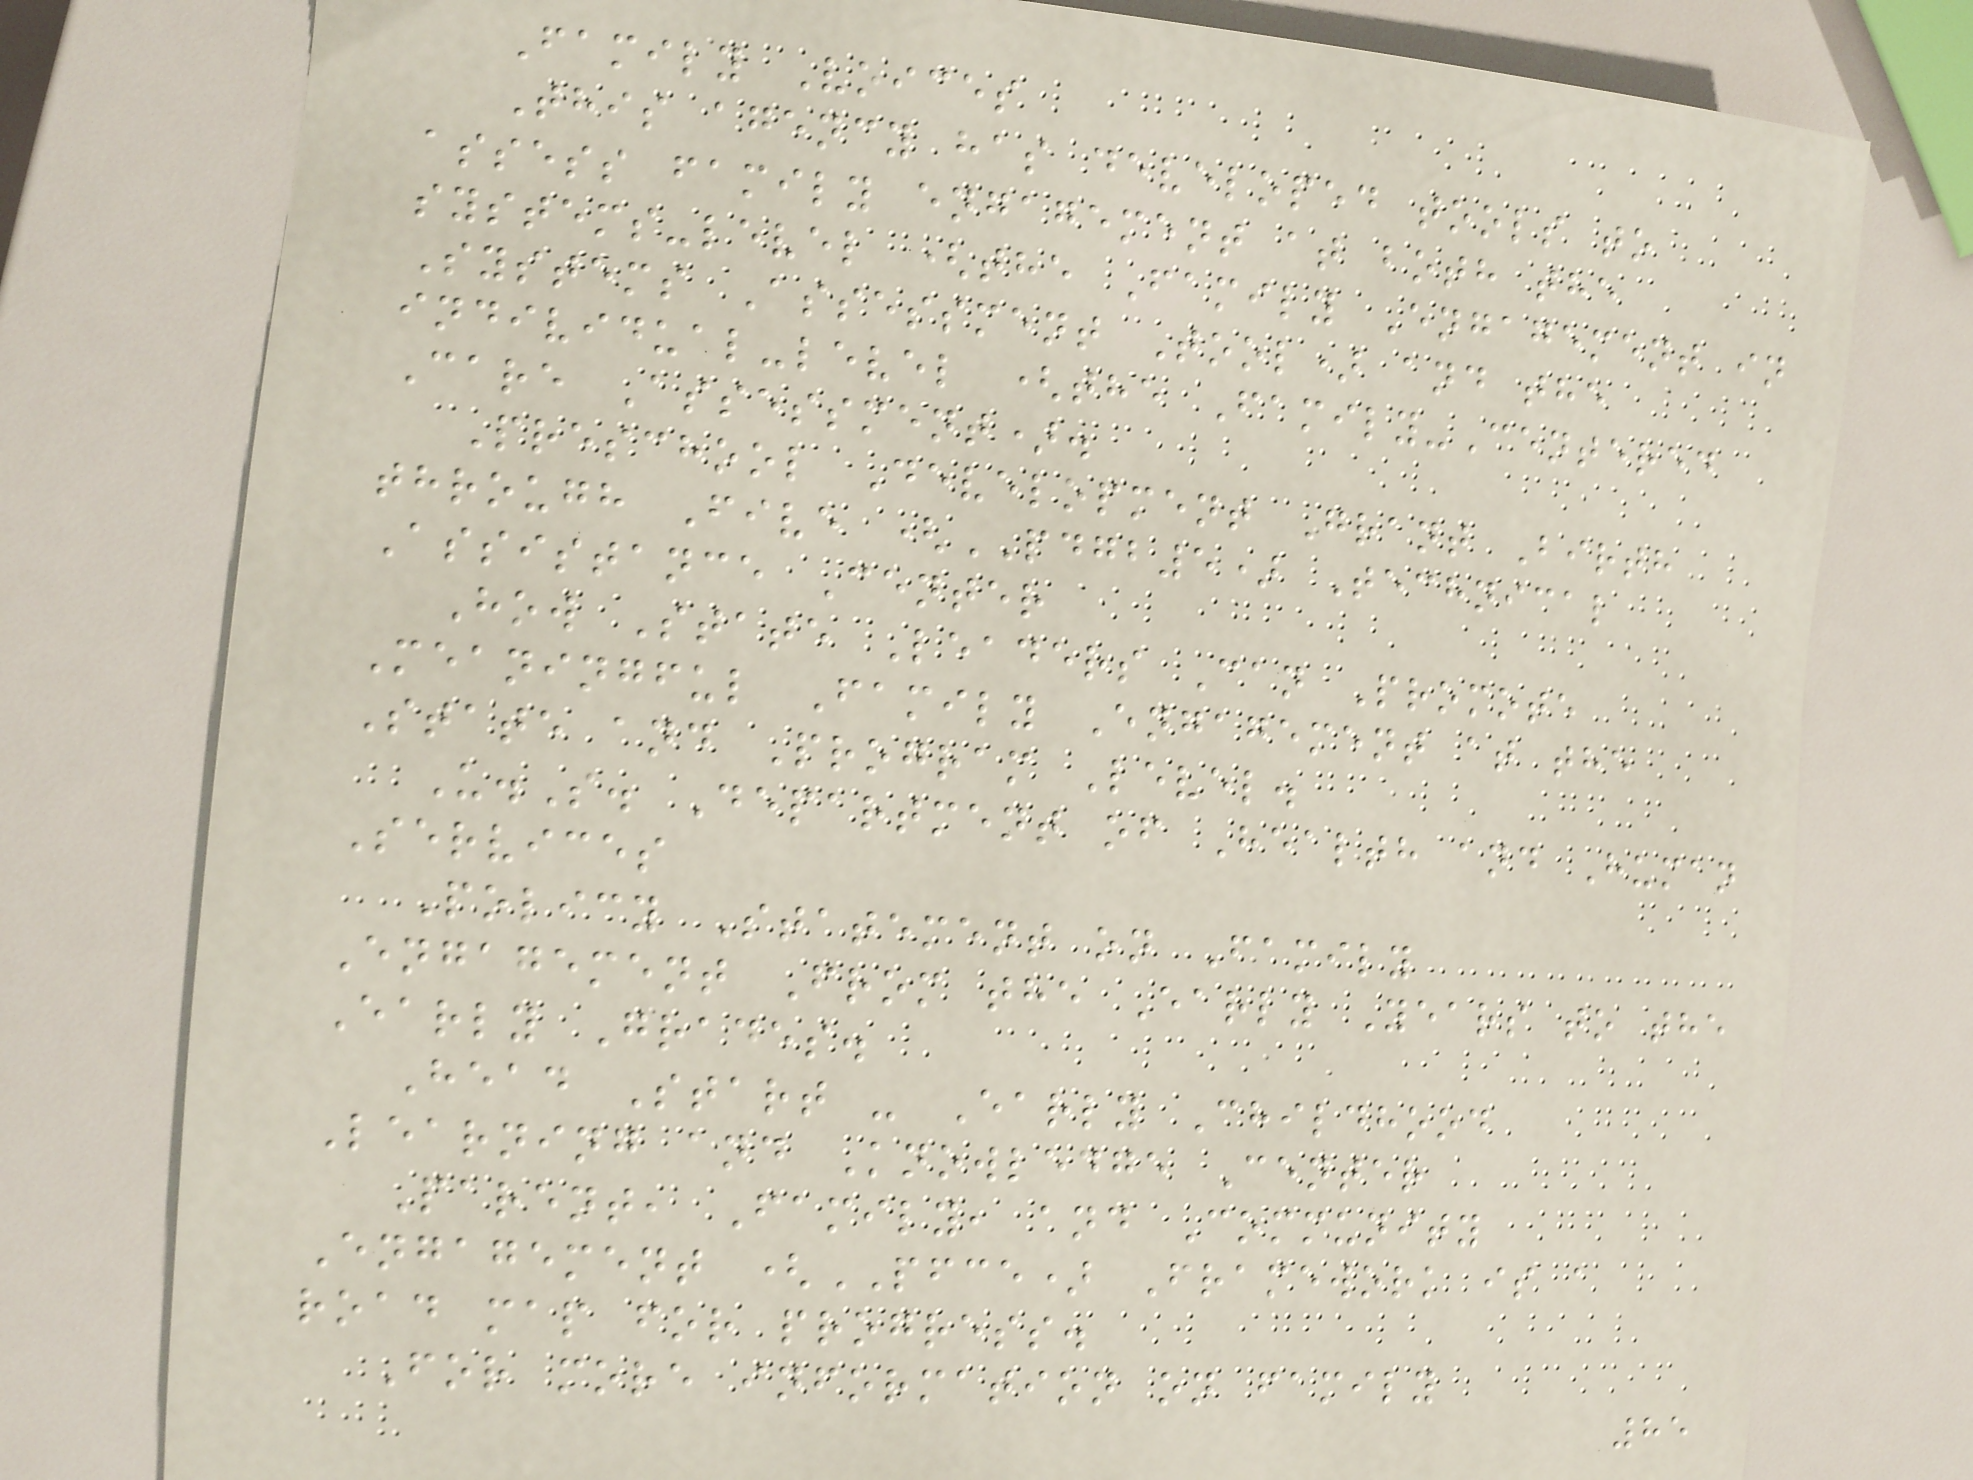Family Voices
This agency has developed tools to
assess family engagement at both the
systems-level (the Family Engagement in
Systems Assessment Tool) and the
individual-level (the Family-Centered
Care Assessment).
Preschool Development Grant Birth
through Five (PDGB5) Technical
Assistance Center
How State Leaders Can Promote
Meaningful Family Engagement at the
State and Program Level.
U.S. Department of Health and Human
Services
Policy Statement on Family
Engagement From the Early Years to the
Early Grades.
Head Start - Early Childhood
Learning and Knowledge Center
Parent, Family, and Community
Engagement (PFCE) Framework is a
road map for progress.
For more information on family
85
